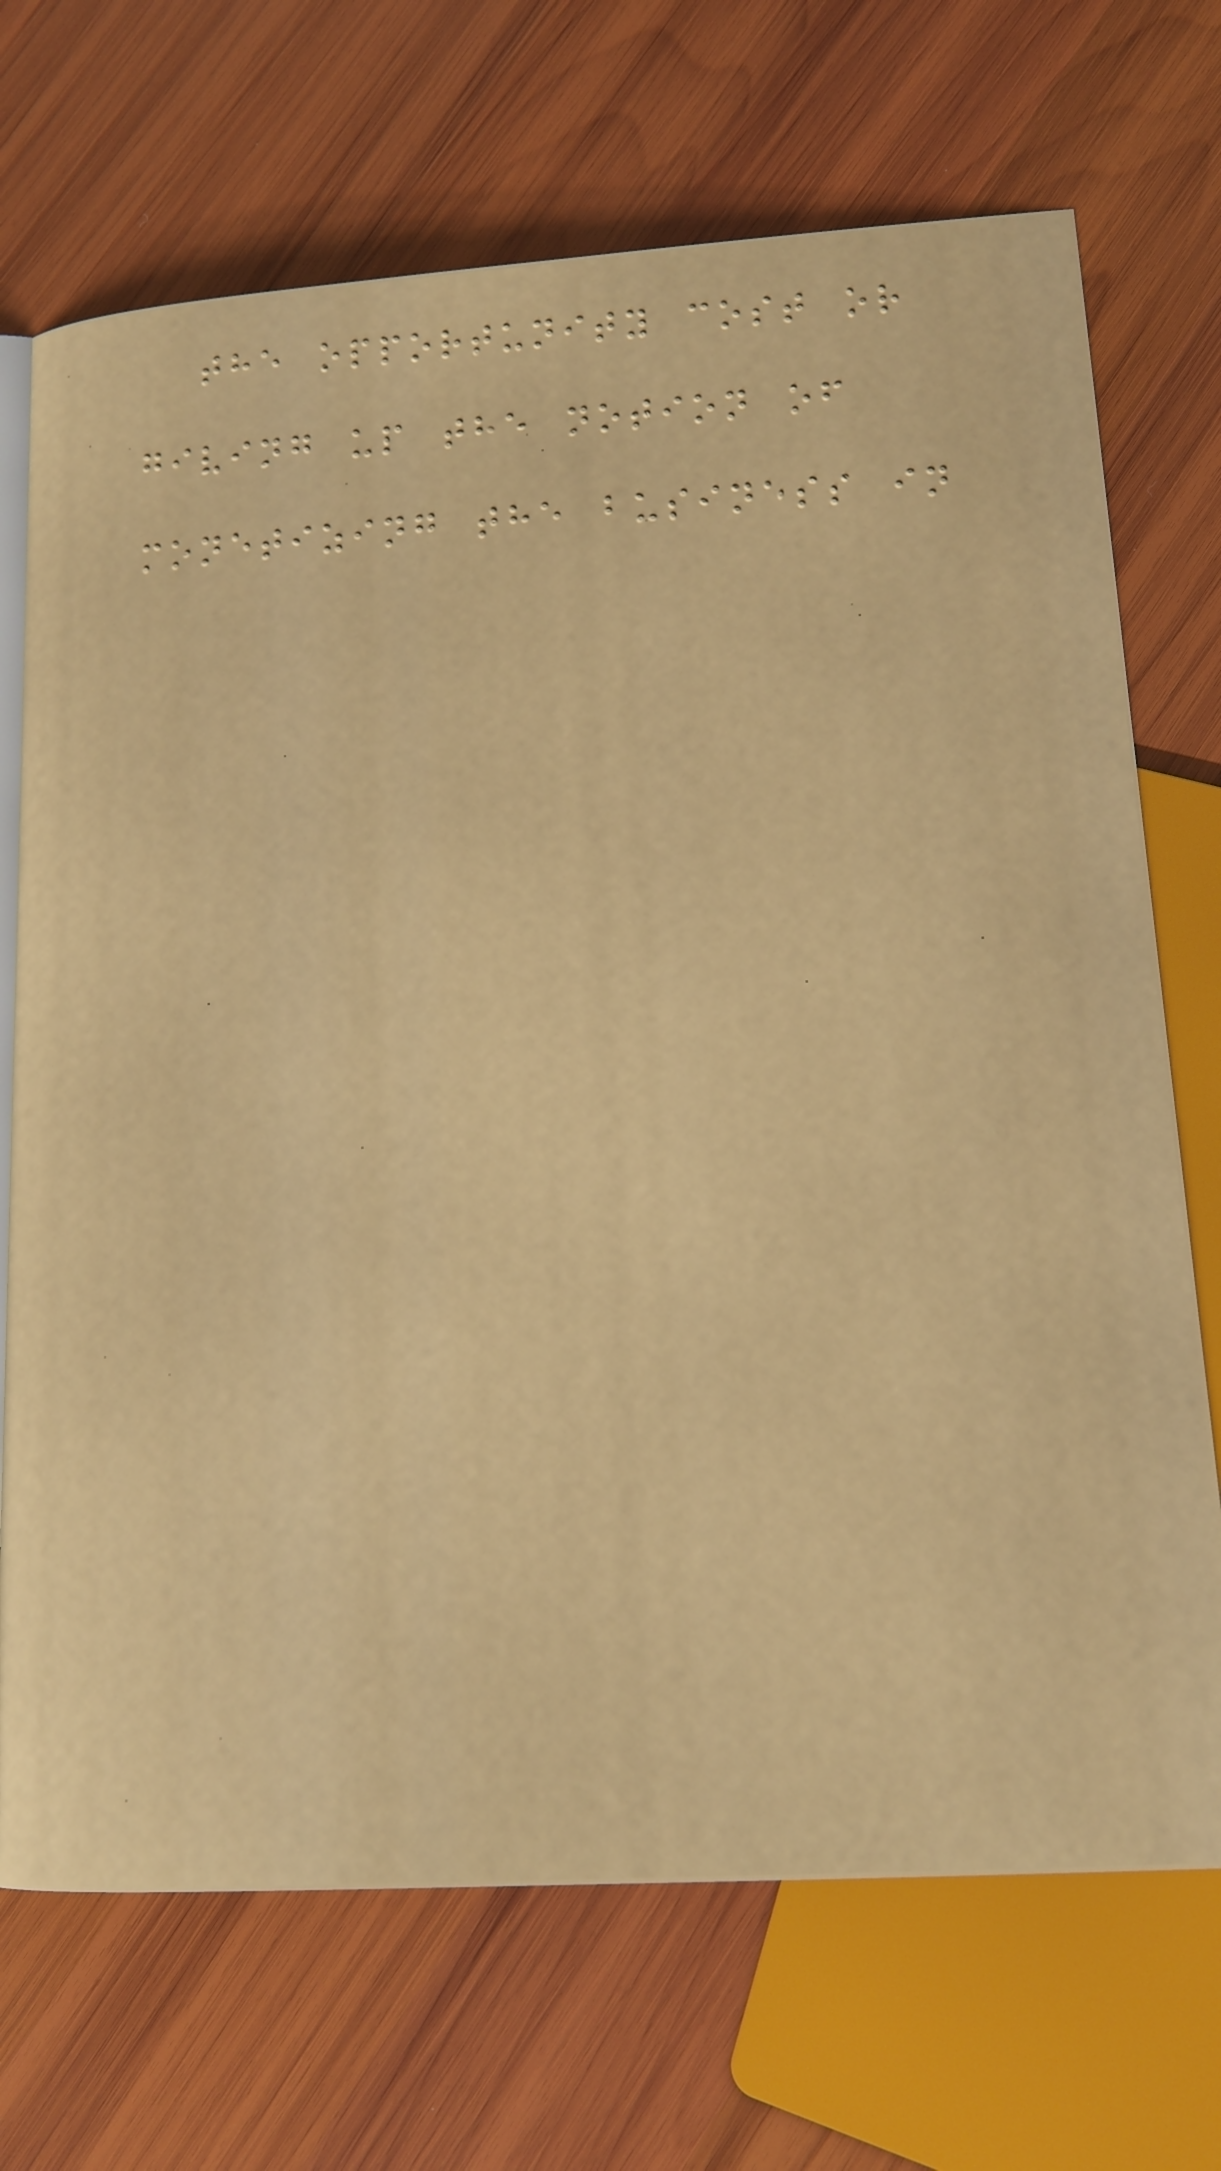the opportunity cost or
giving up the notion of
monetizing the business in
